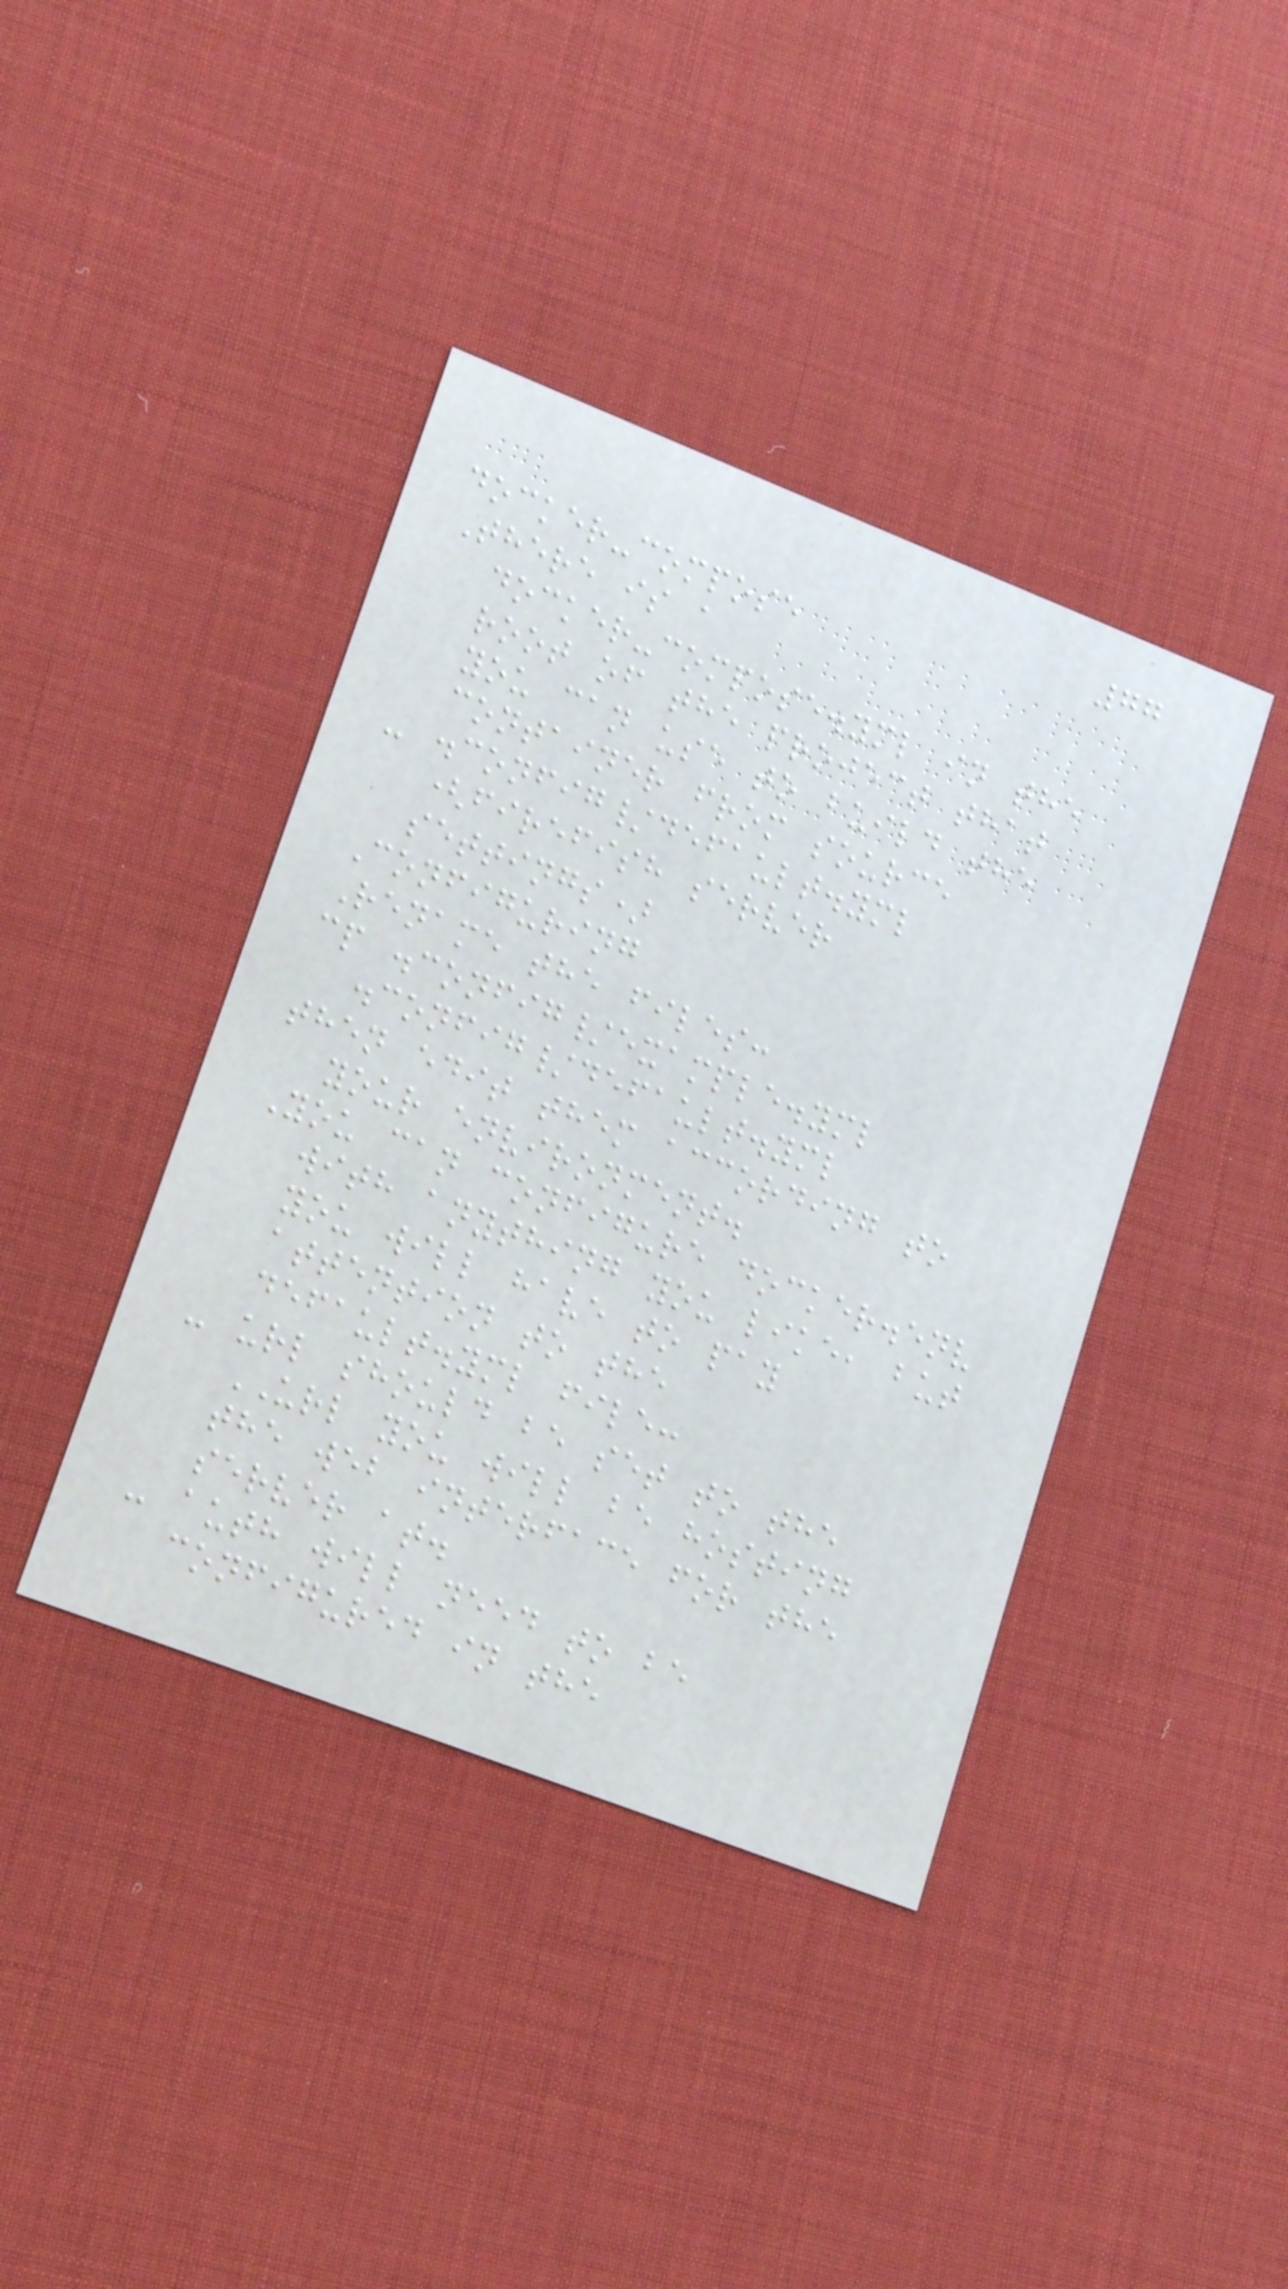77
docker-compose
There is a
docker-compose.yml in the
root of the project that
you can use to build the
container from source
- .config/default.yml
(firefish server
settings)
Configuring
Rename the files:
cp .config/example.yml
.config/default.yml
then edit them according to
your environment.
You can configure docker.env
with anything you like, but
you will have to pay
attention to the
default.yml file:
- url should be set to the
URL you will be hosting
the web interface for the
server at.
- auth will need to be
configured in the
